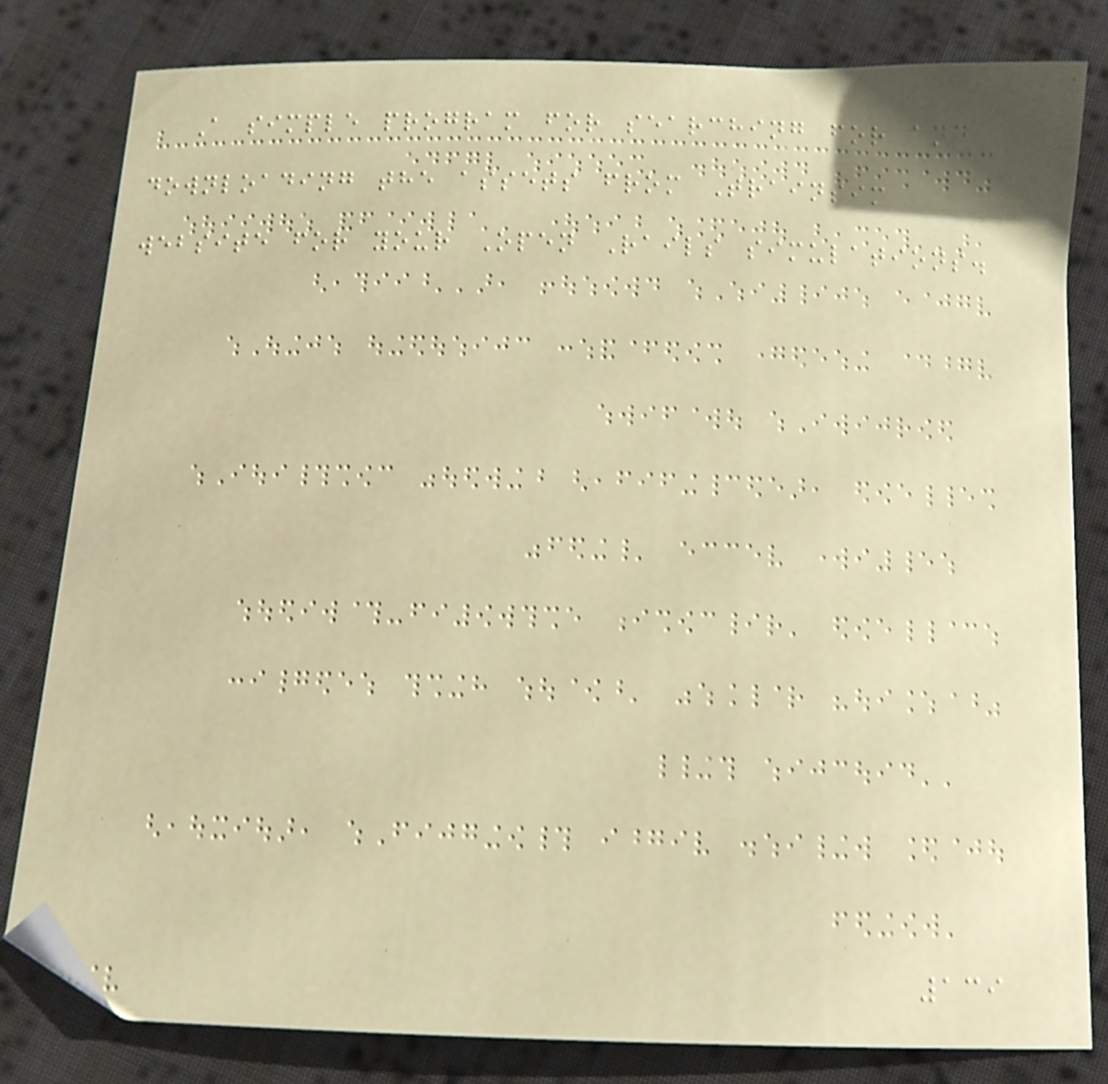A simple program for searching for and
downloading the assets from Trainsim
website for your Open Rails simulations.
139
